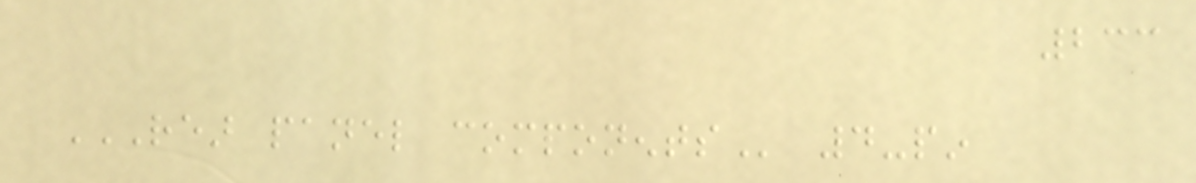233
REAR PANEL COMPONENTS 4-pin
